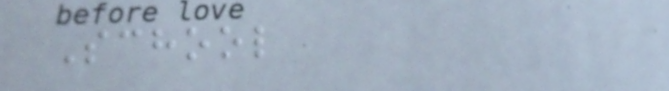School
